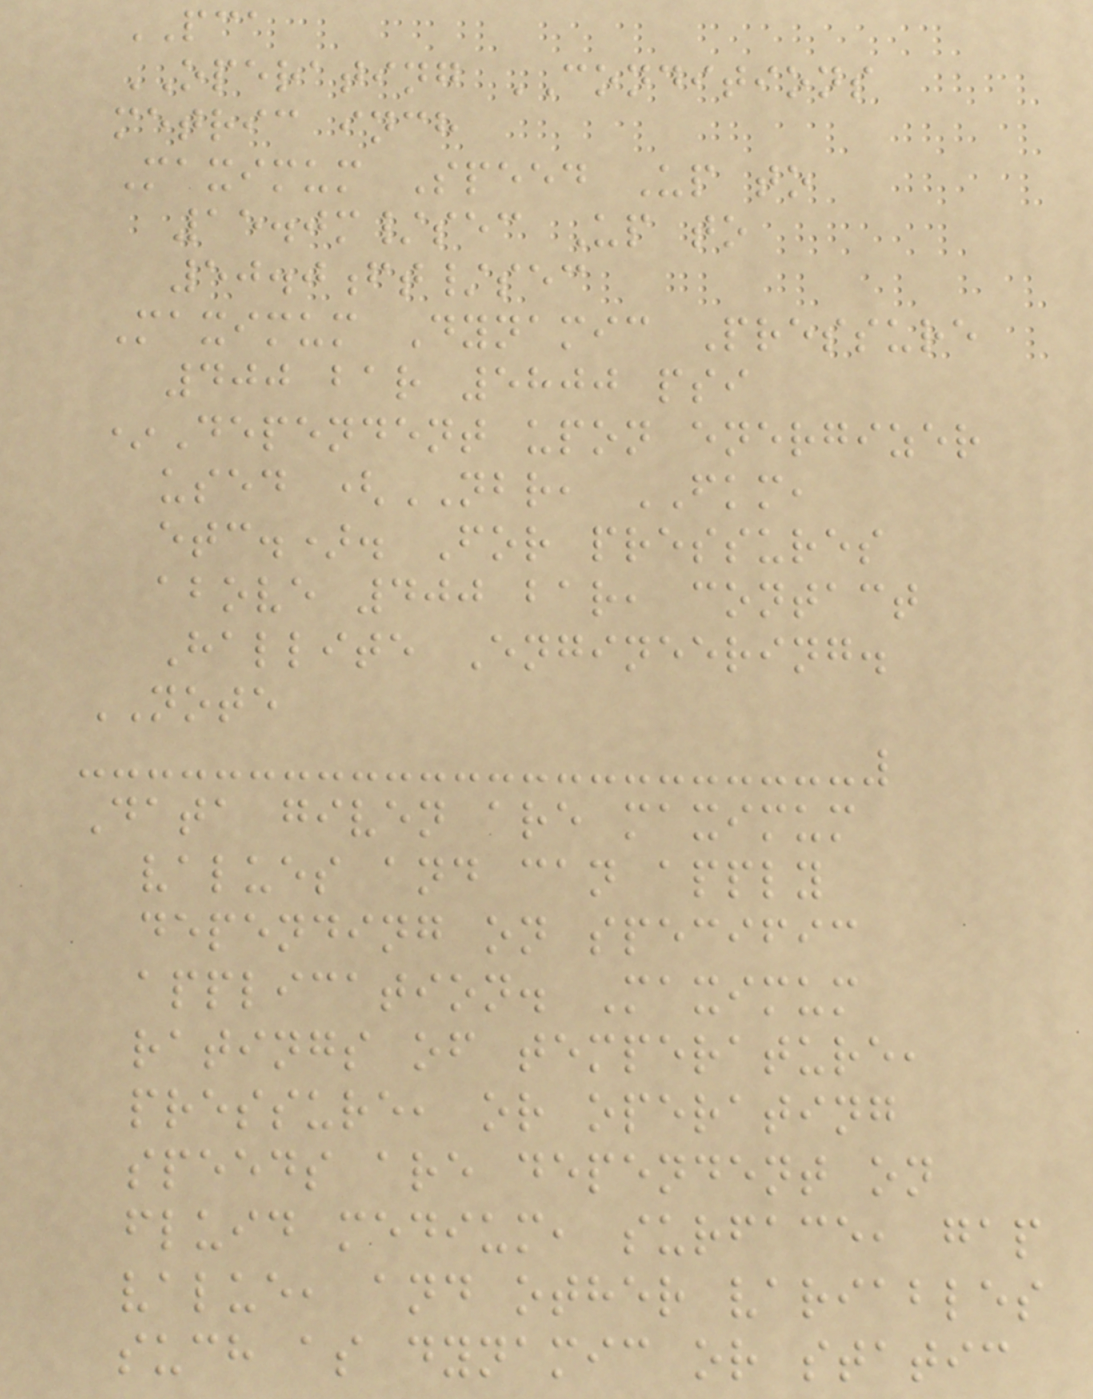PCA
OPERATING CONDITIONS
metric inch
Maximum Speed Up to
15.0m/sec Up to
50.0ft/sec
Maximum Dynamic Pressure
400 bar 5800 psi
*Dependent upon energizer
used (NBR, FKM,
etc.). For pressures
above 400 bar, contact
Hallite Engineering.
NOTE
Data given are maximum
values and can apply
depending on specific
application. Maximum
ratings of temperature,
pressure, or operating
speeds are dependent on
fluid medium, surface, gap
value, and other variables
such as dynamic or static
